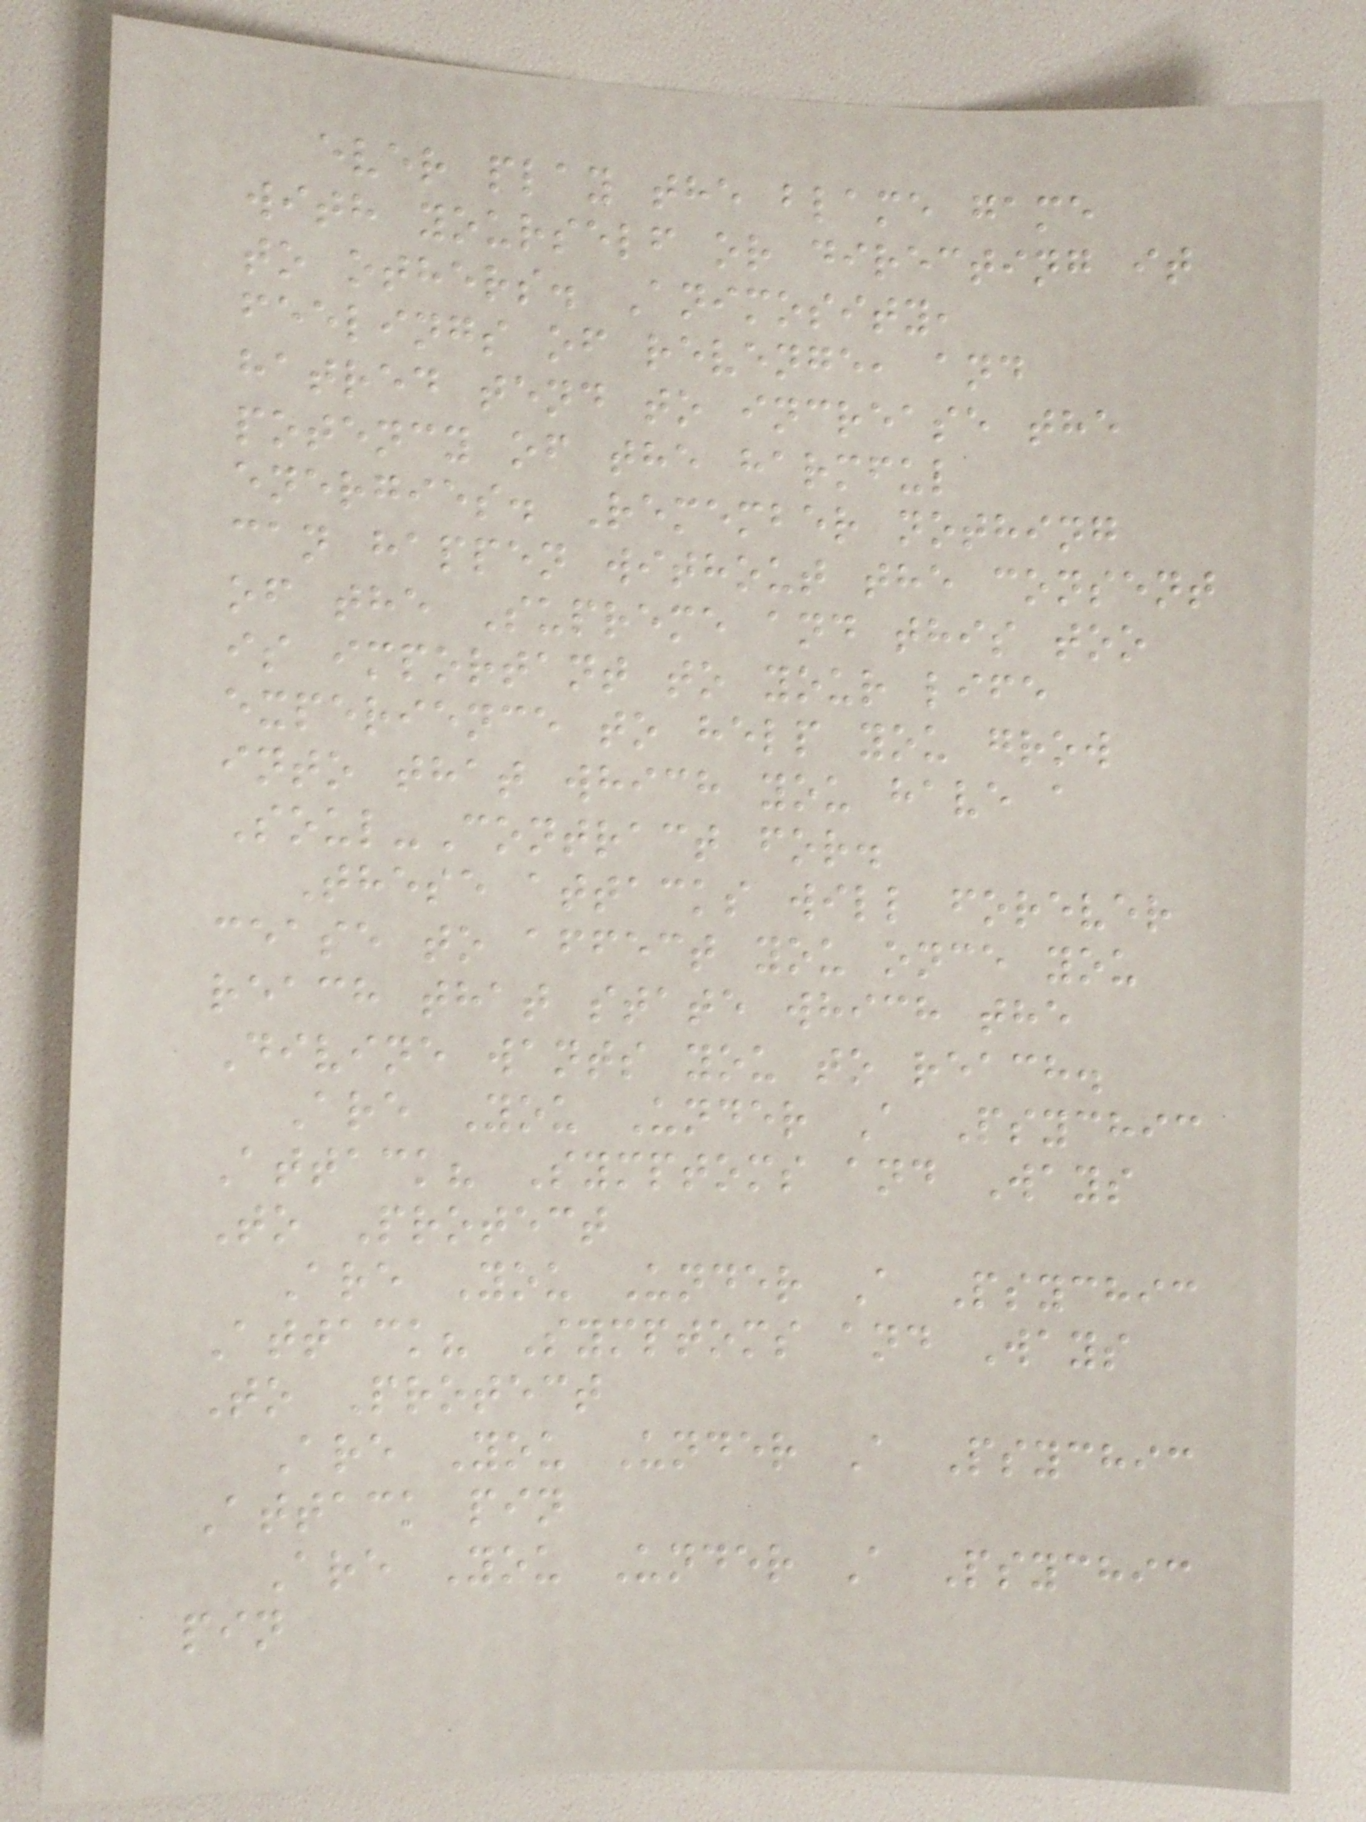ever play the blame game
with yourself or directing it
to others. Animosity,
feelings of revenge, and
hatred tend to increase the
potency of the harmful
energies. Remember nothing
can happen without the consent
of the Supreme and this too
is important to your life
experience to help you grow
into that which you have a
Soul-Contract for.
These attacks will forever
cease to affect you once you
reach that state which the
Divine wants you to reach.
Are You Under A Psychic
Attack? Symptoms and Ways
To Protect
Are You Under A Psychic
Attack? Symptoms and Ways
To Protect
Are You Under A Psychic
Attack pin
Are You Under A Psychic
pin
